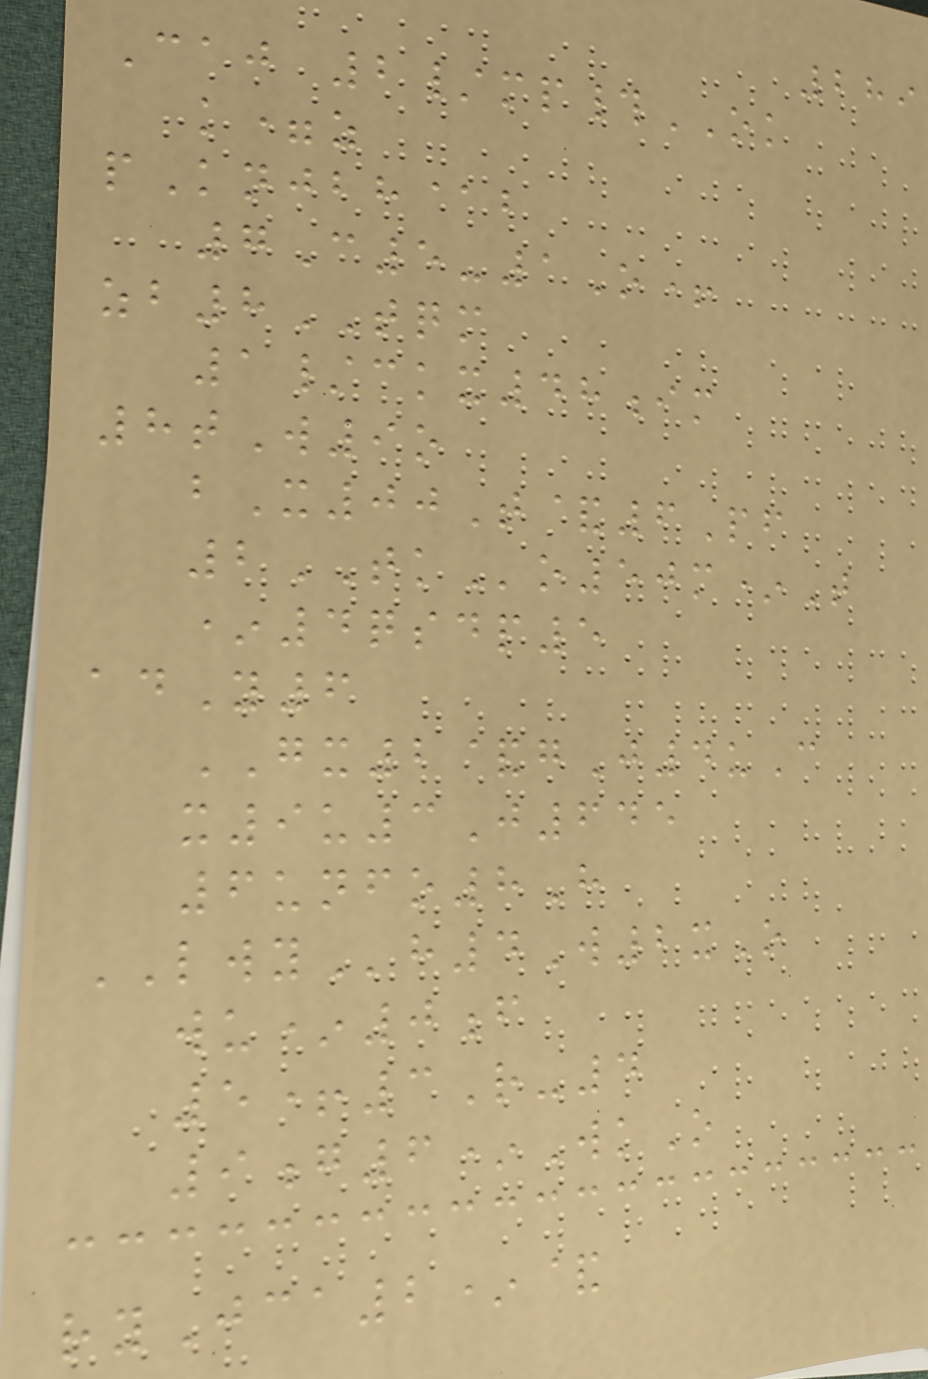289
Caj 2/mp#OK
k=z
pKnjbh@b
7C5-1O+
zb8TQM
1/ckx48im
8tW9o
bX00T&6Pf
2TKo50m*T
*4qsdp5
adY6
GX2&gJ4uC
x9u3J645
6unfo8H
LWYh4W2xO
wu*0f
5+3R-4
9g6*WkO
ryJca2*&
